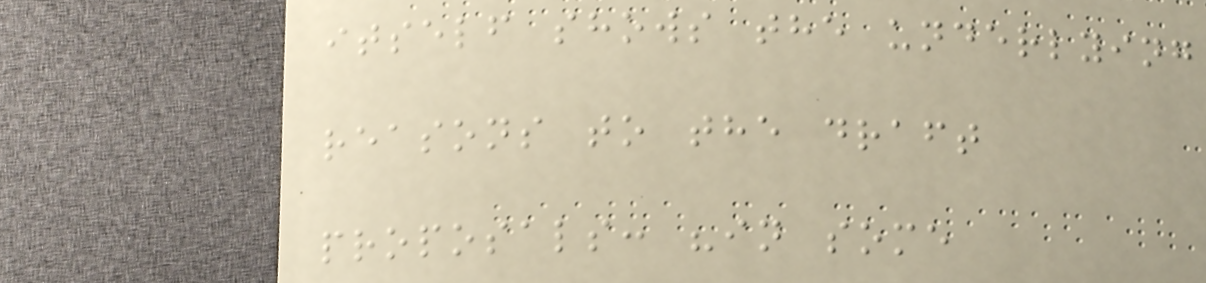itself shows the underlying
reasons to the draft
proposals: "in some
